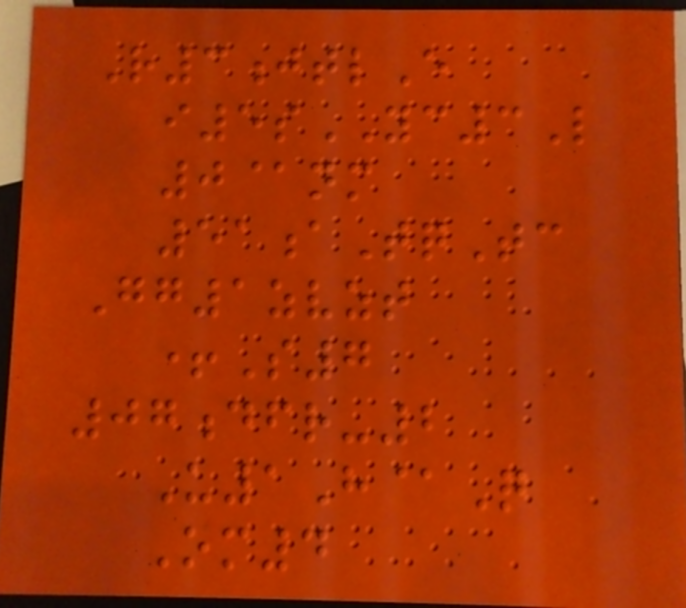R3jtlE
i5sYC3L
0@nm
51aTqTc
Gg1zvzt
+S7
07dfr-2
U1H@Q
Om4
